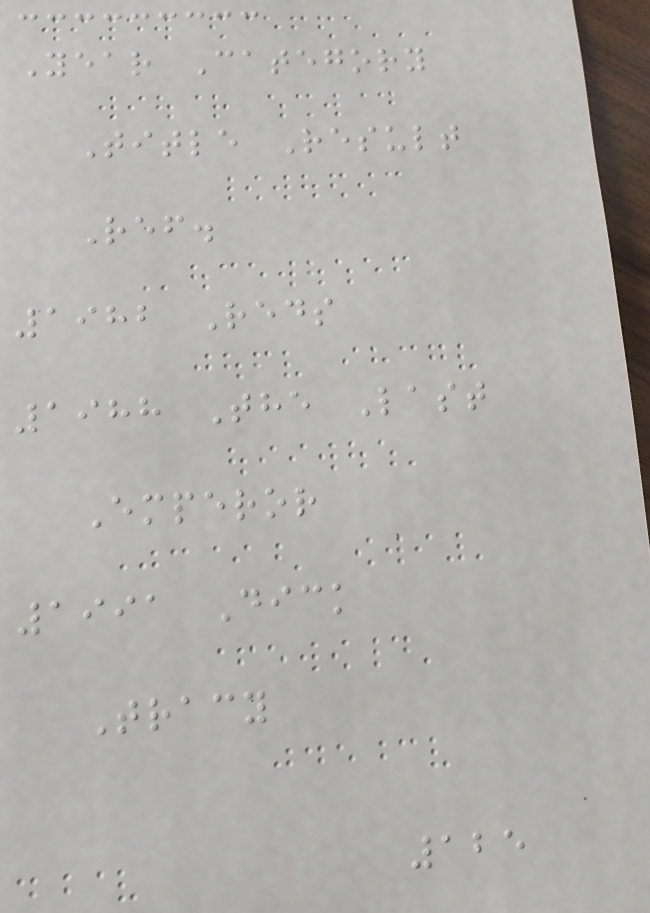Year Category
Title Result
Ref.
1982 Reds
1988 The Last
Emperor
1991 Dick
Tracy
125
